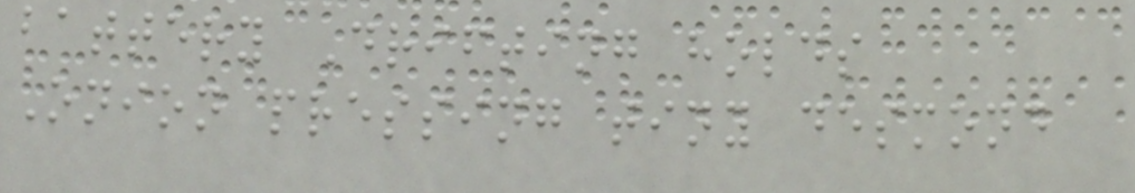battery Drifting holds
Onion pressing tiny desmond
